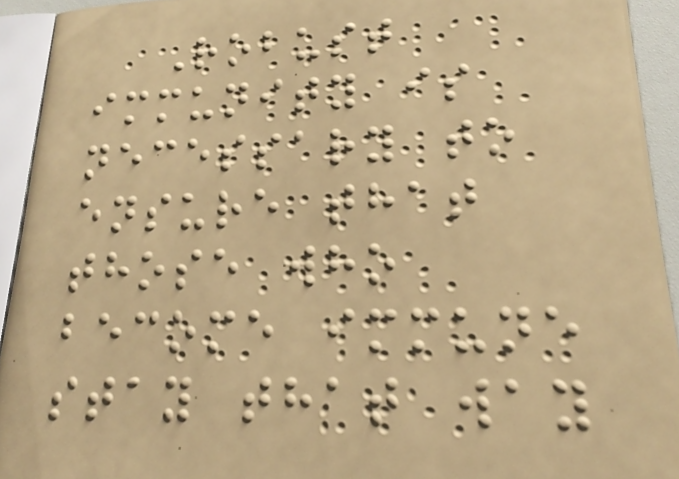Robust
immunity is
necessary to
ensure that
those who
become immune
stay that way
